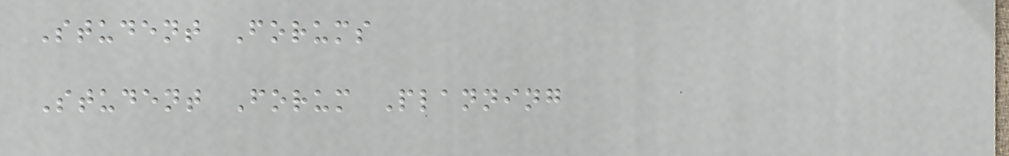Student Forums
Student Forum Planning
